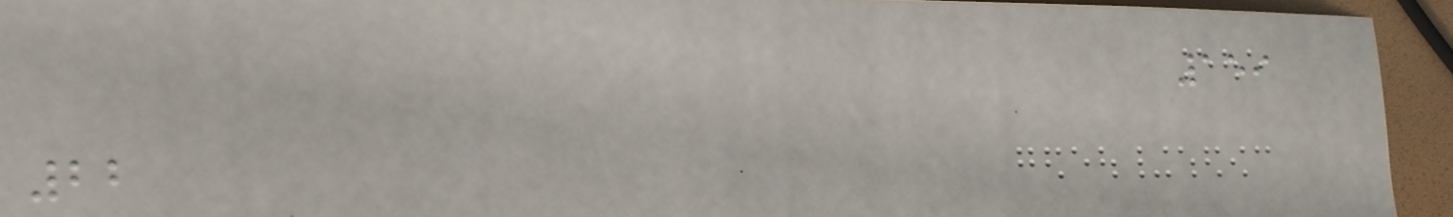159
22
